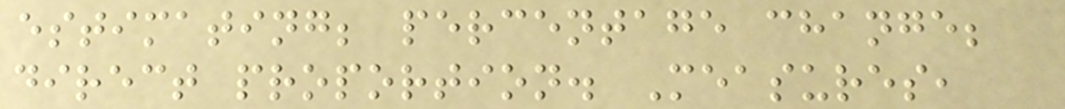estimating; percentage change;
direct proportion. Measures,
